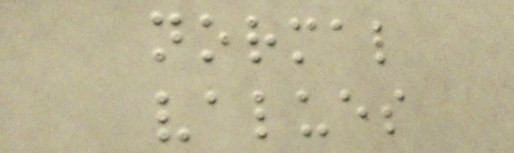normal
values
